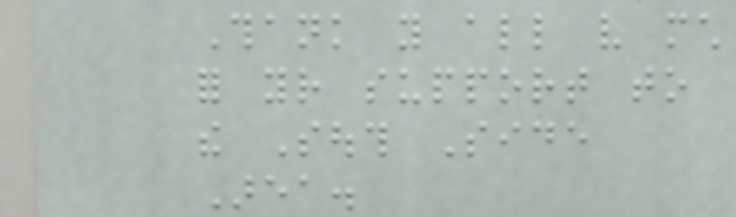Thank you all very much
for your support to
the South Side
Area.
